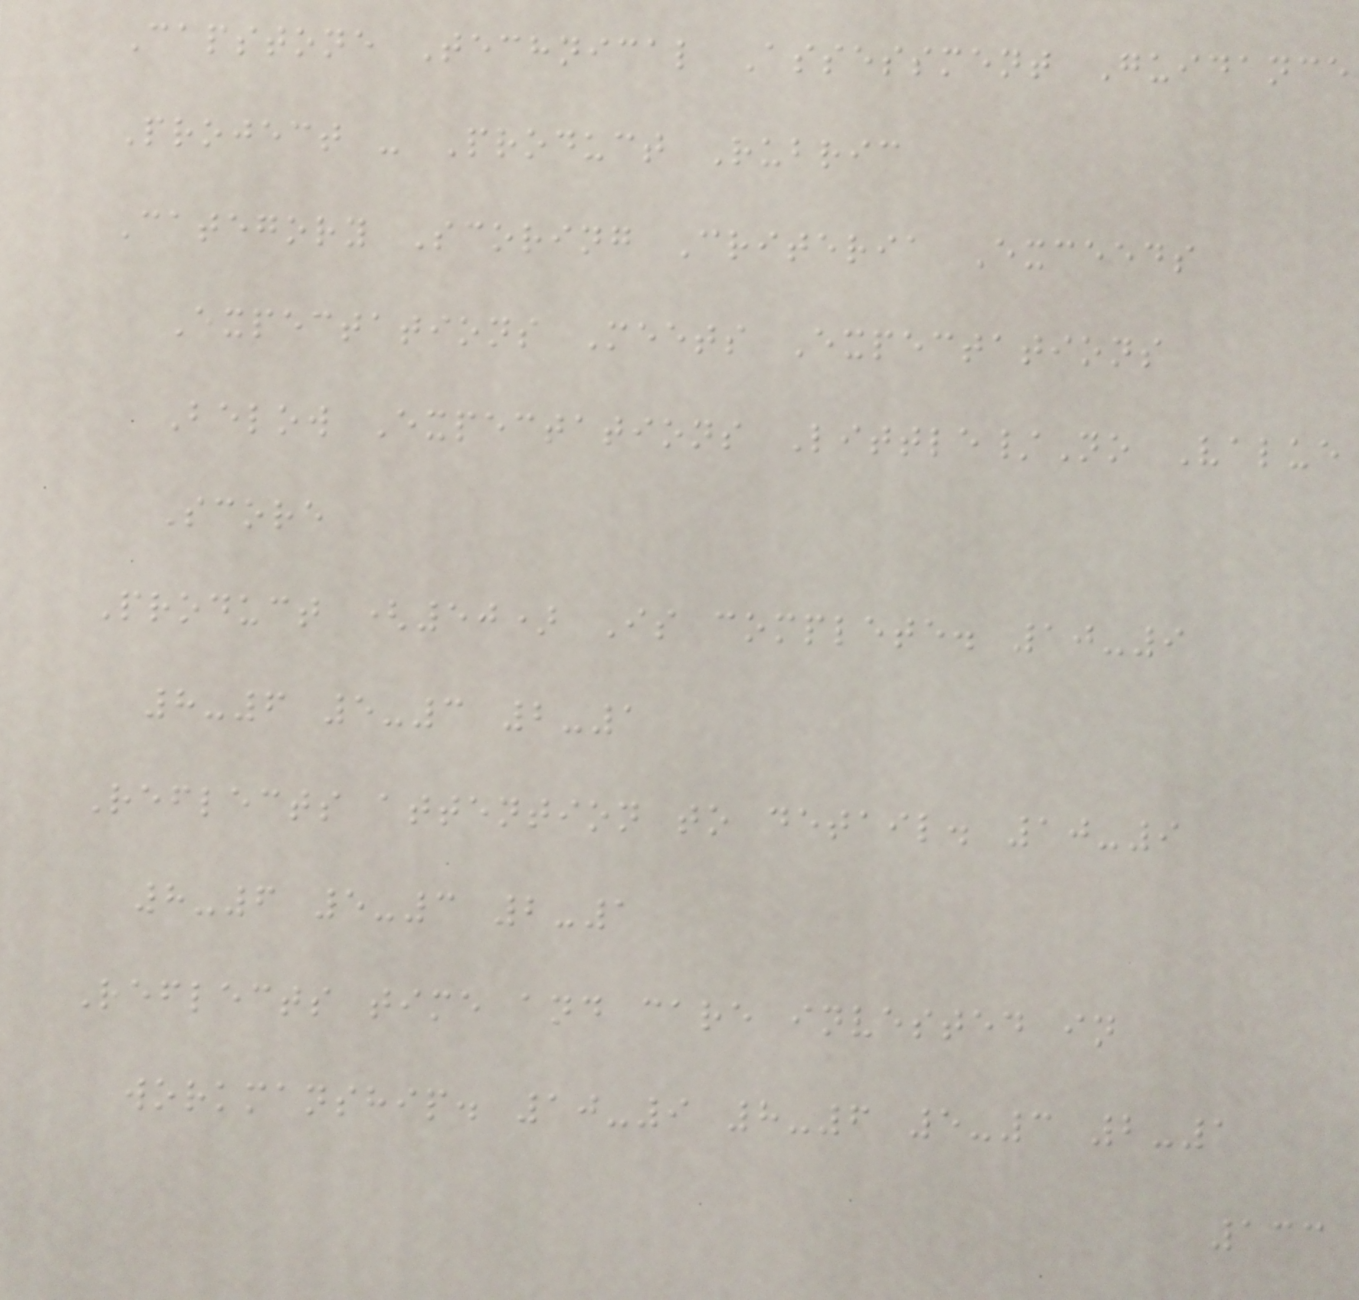Capstone Technical Assessment Guidance
Project - Product Rubric
Category Scoring Criteria Exceeds
Expectations Meets Expectations
Below Expectations Little/No Value
Score
Product (50) Is complete. 10-9
8-6 5-3 2-1
Reflects attention to detail. 10-9
8-6 5-3 2-1
Reflects time and care invested in
workmanship. 10-9 8-6 5-3 2-1
133
